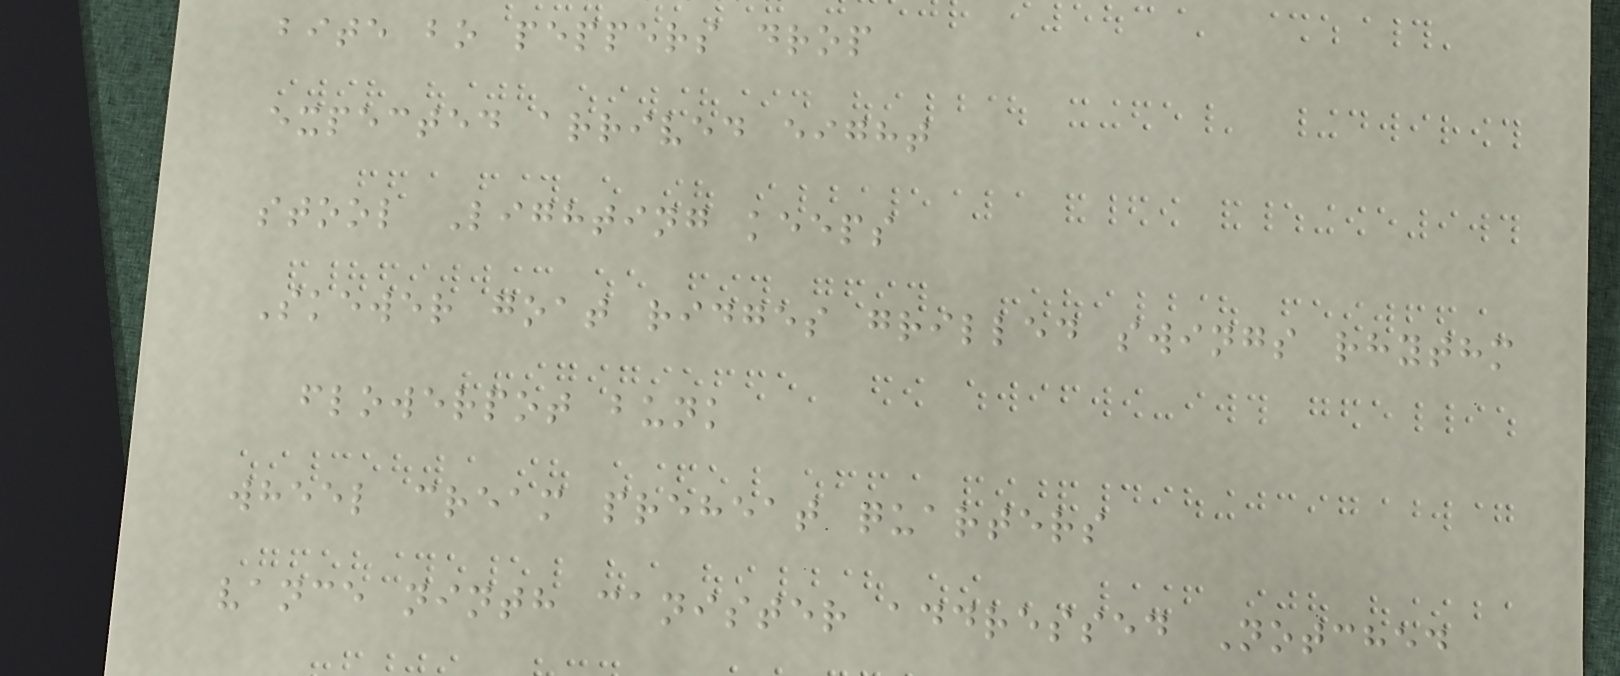bite bo peppers drop
expected arrived eight
stool Lighting keeps
Skewer goat ridges grilled swings rhythm
flowerpot bunk
wheel cream preheat quarters
vance ninth canister addressed Notched
